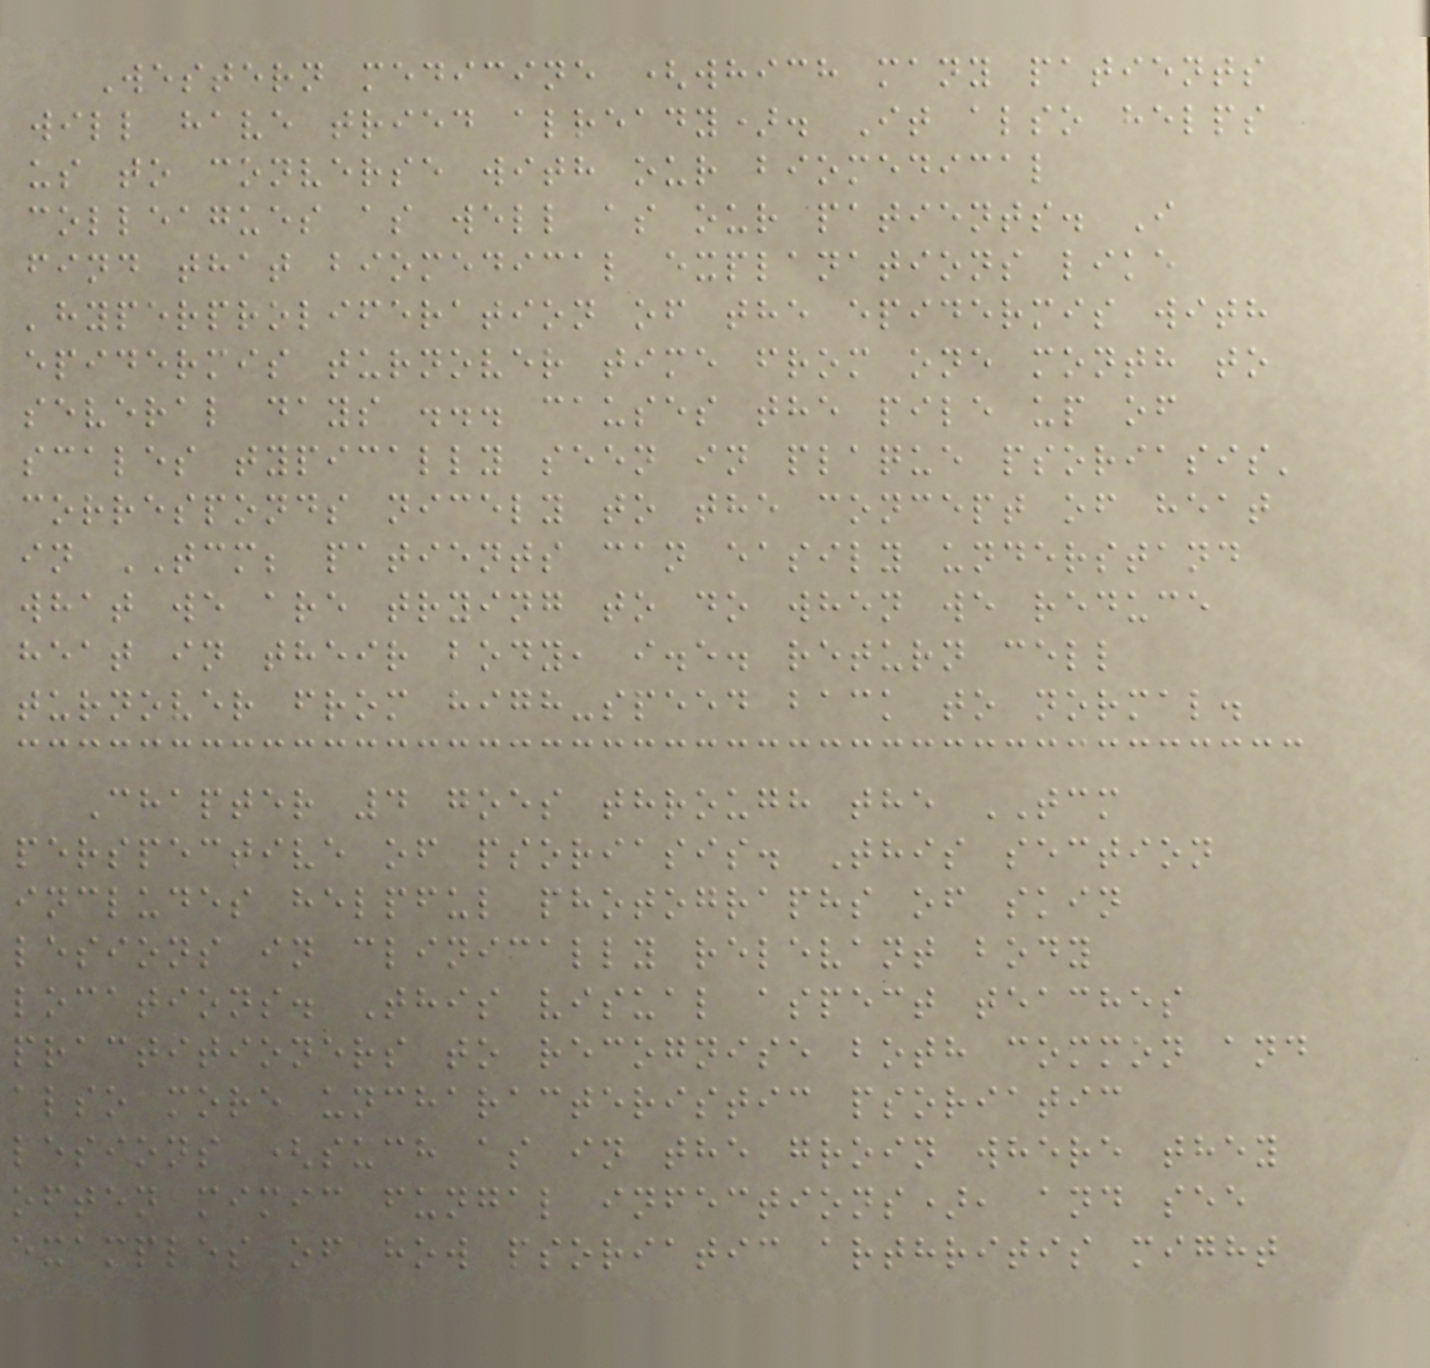Western medicine (which many patients
will have tried already). It also helps
us to converse with our biomedical
colleagues as well as our patients. I
find that biomedical explanations like
'hyperproliferation of the epidermis with
epidermis turnover time from one month to
several days ... causes the pile up of
scales typically seen in plaque psoriasis'
corresponds nicely to the concept of heat
in TCM; patients can easily understand
what we are trying to do when we reduce
heat in their body, i.e. return cell
turnover from high-speed back to normal.
Chapter 4 goes through the TCM
perspective of psoriasis. This section
includes helpful photographs of skin
lesions in clinically relevant body
locations. This visual aspect teaches
practitioners to recognise both common and
also more uncharacteristic psoriatic
lesions (such as in the groin where they
often mimic fungal infections), and see
examples of how psoriatic arthritis might
